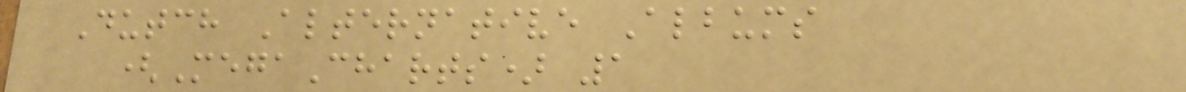Dutch Alternative Albums
(MegaCharts) 1
